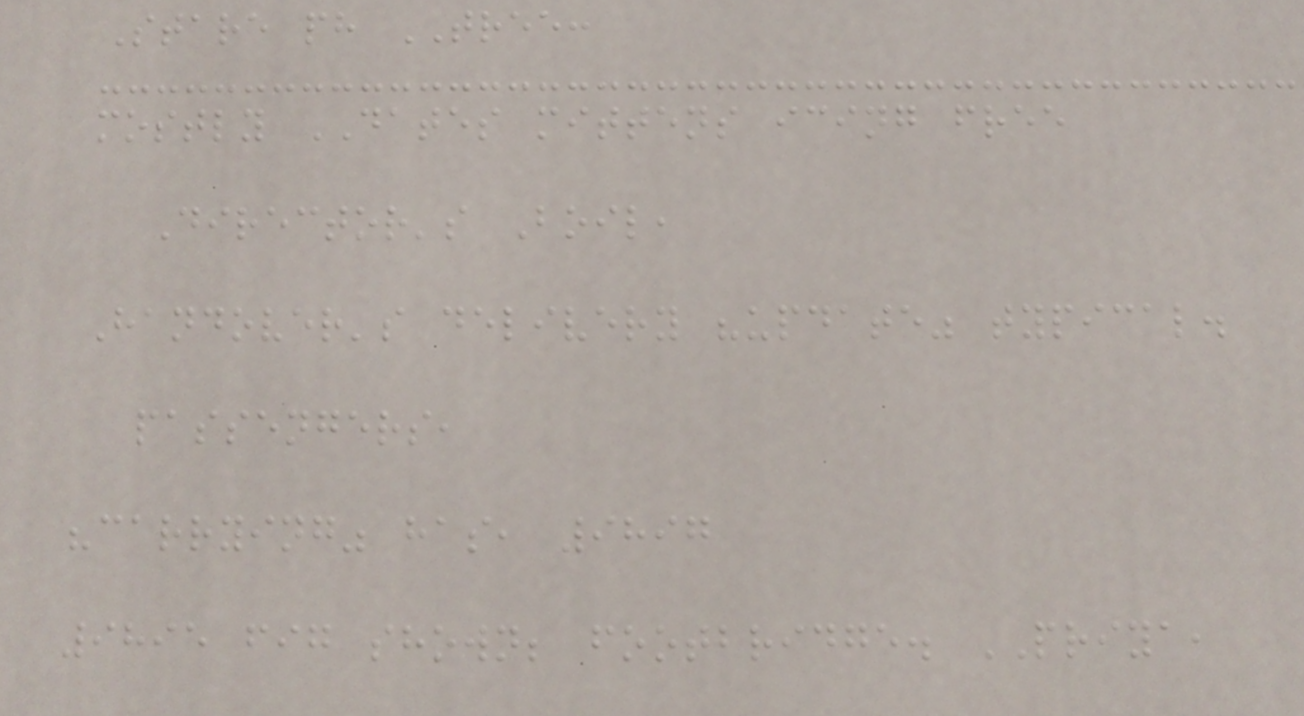Stare ph TREE:
mostly DATES mittens icing free
Director's Boil,
Handover's delivery "update" typical.
passengers,
"carrying" has, 9897
9895 fig shown; footbridge. PRIYA,
